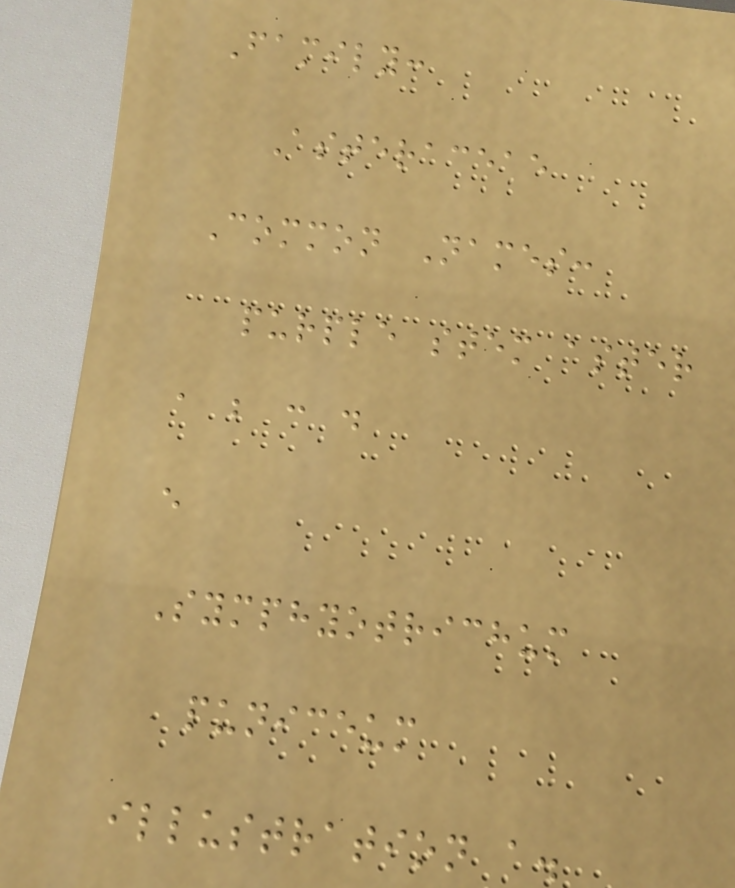Family:
Asteraceae
Common Names:
purple stem aster
a b c d
e
Symphyotrichum
puniceum
illustration a.
